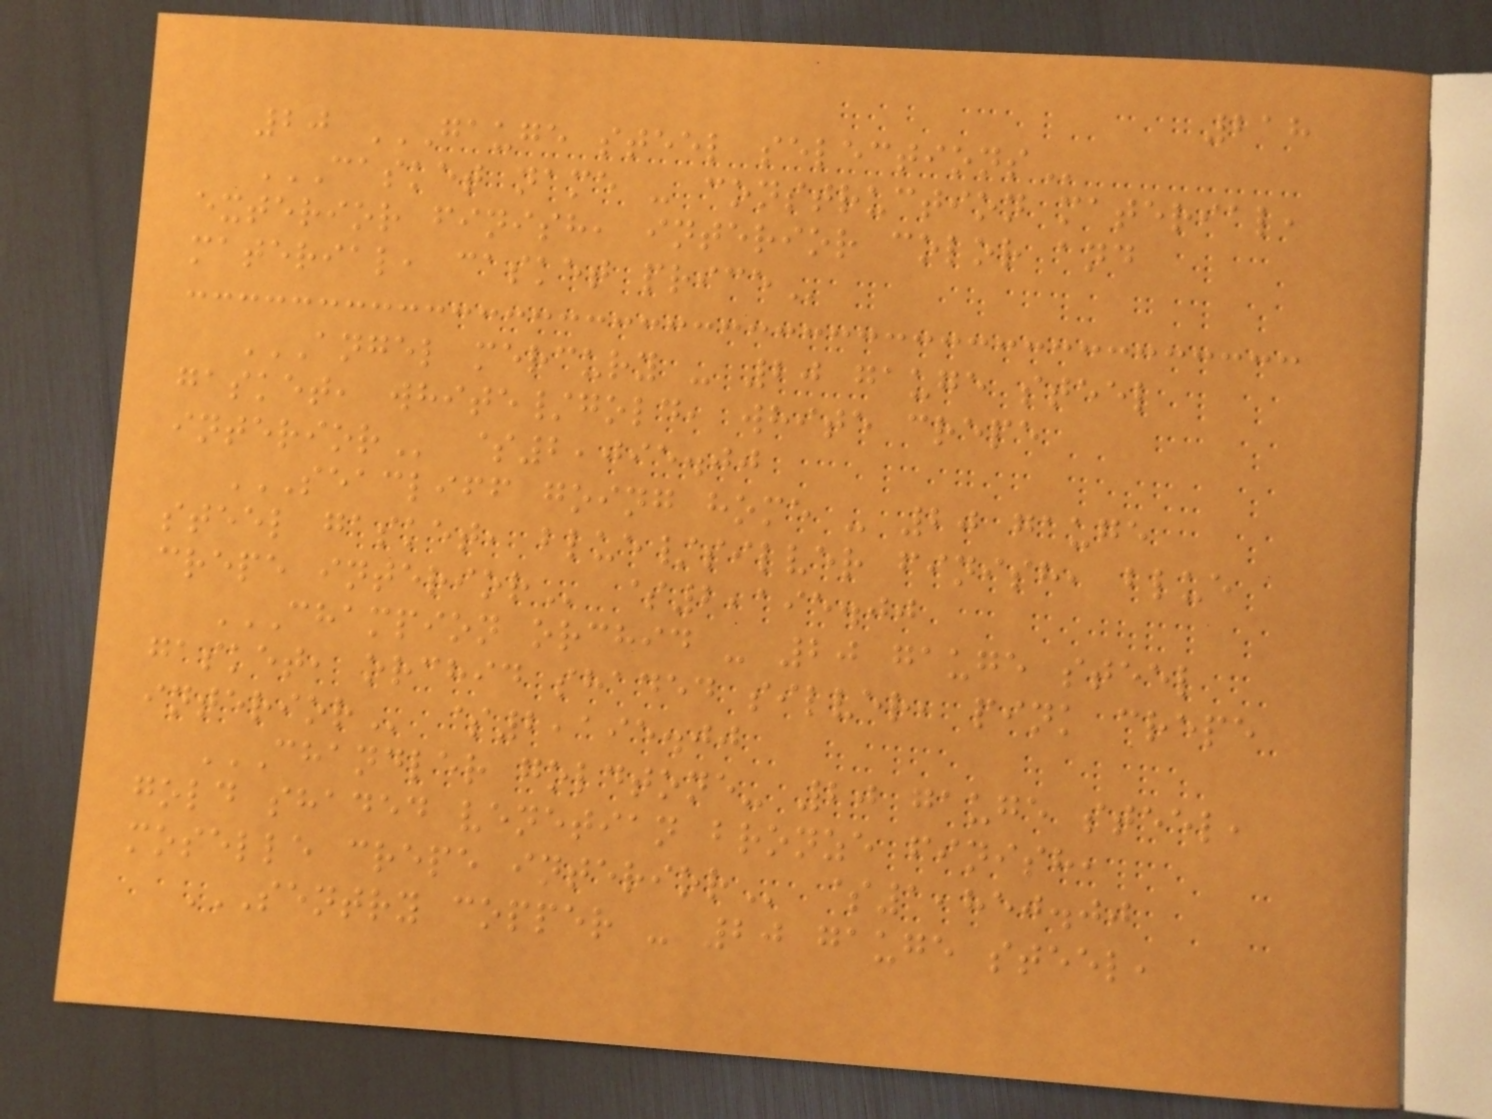218
20 GAUGE STEEL SELECTIONS
CASKET NAME - CONSTRUCTION MATERIAL,
EXTERIOR FINISH, INTERIOR COLOR AND
MATERIAL, CASKET PRICE
ANGEL MERCURY - 20 GAUGE STEEL
GASKET, WHITE/GOLD, WHITE CREPE
INTERIOR $2,095.00
SEACLIFF GOING HOME - 20 GAUGE
STEEL GASKET, BLUE/SILVER FINISH, BLUE
CREPE INTERIOR $2,195.00
CHAMPION ORCHID - 20 GAUGE STEEL
GASKET, ORCHID SHADED SILVER, PINK CREPE
INTERIOR $2,195.00
CHANDLER GOLDTONE- 20 GAUGE STEEL,
GOLD SHADED VENETIAN BRONZE FINISH,
MOSELLE CREPE INTERIOR $1,850.00
SENTRY COPPER - 20 GAUGE STEEL,
